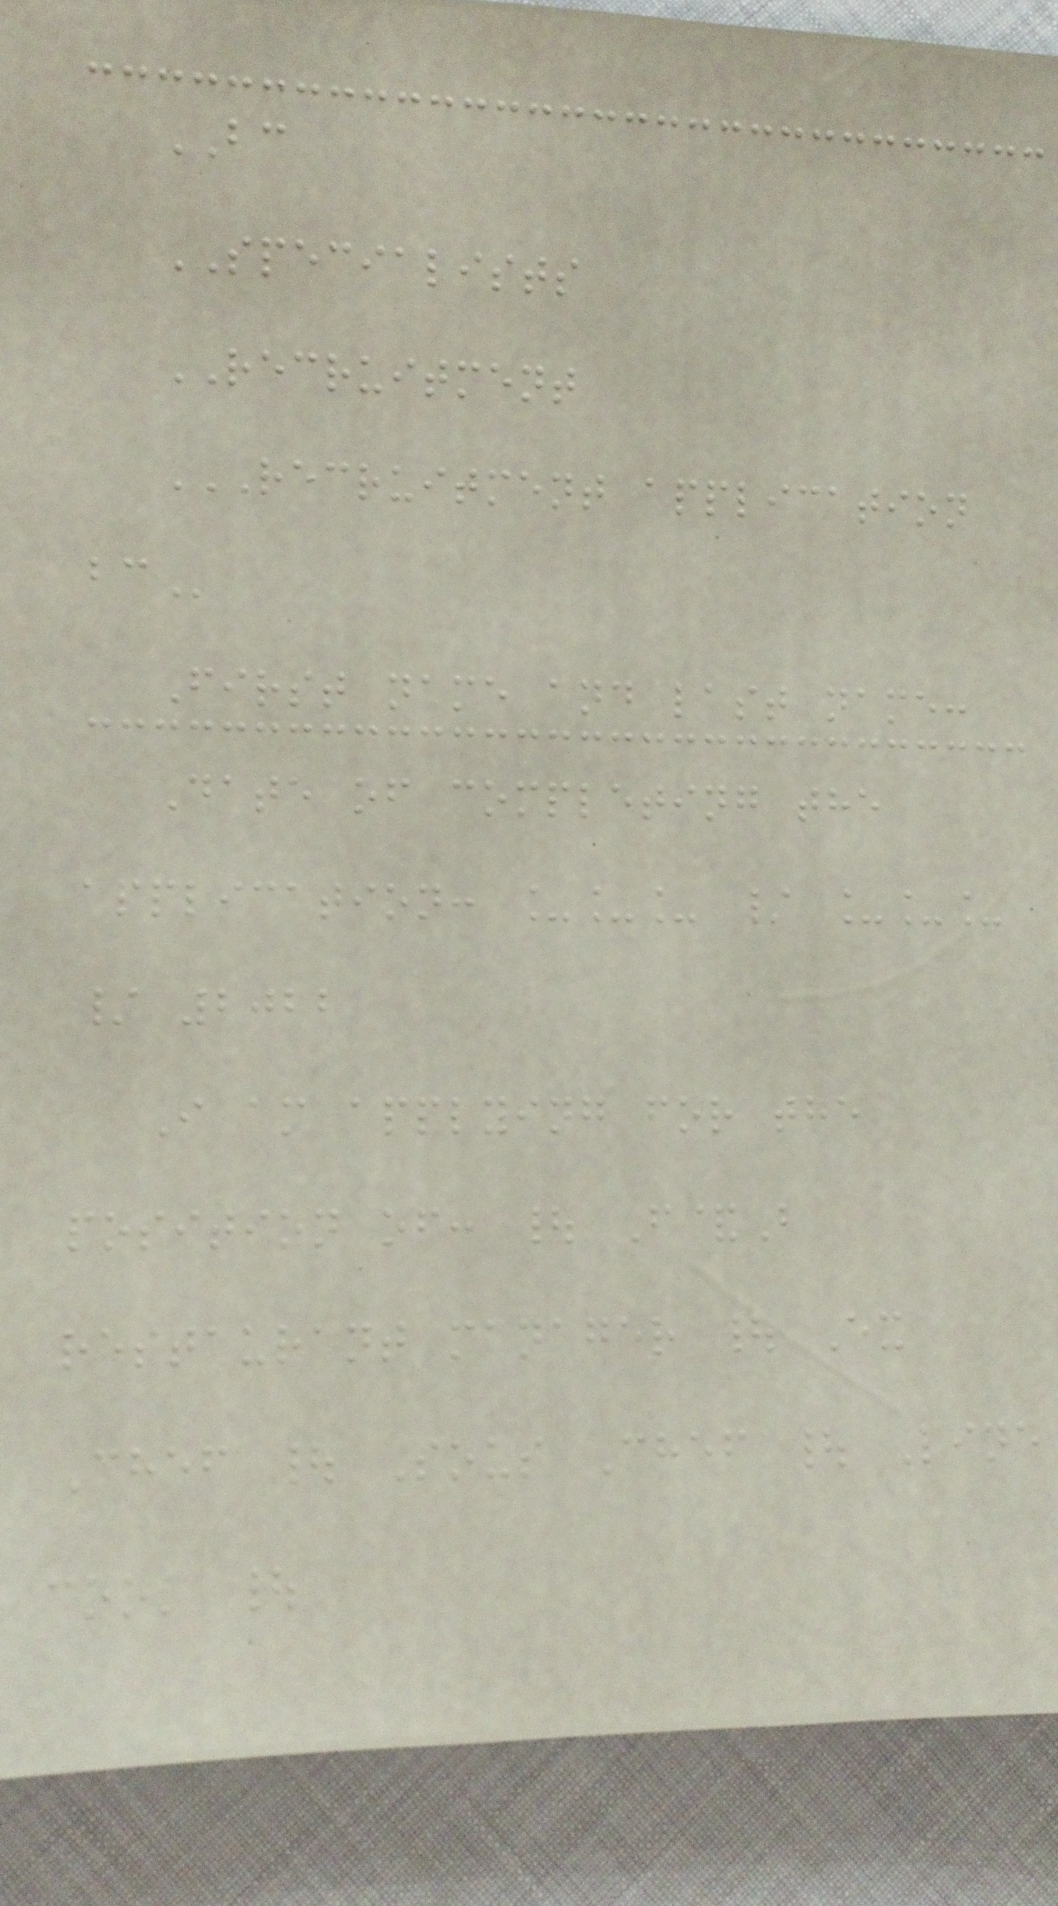BC
SPECIALISTS
RECRUITMENT
RECRUITMENT APPLICATION
BC
First name and last name:
Date of completing the
application: ___ / ___
/ 2022
I am applying for the
position of: | F&B
restaurant manager | Ex
Chef | Sous Chef | Line
cook |
